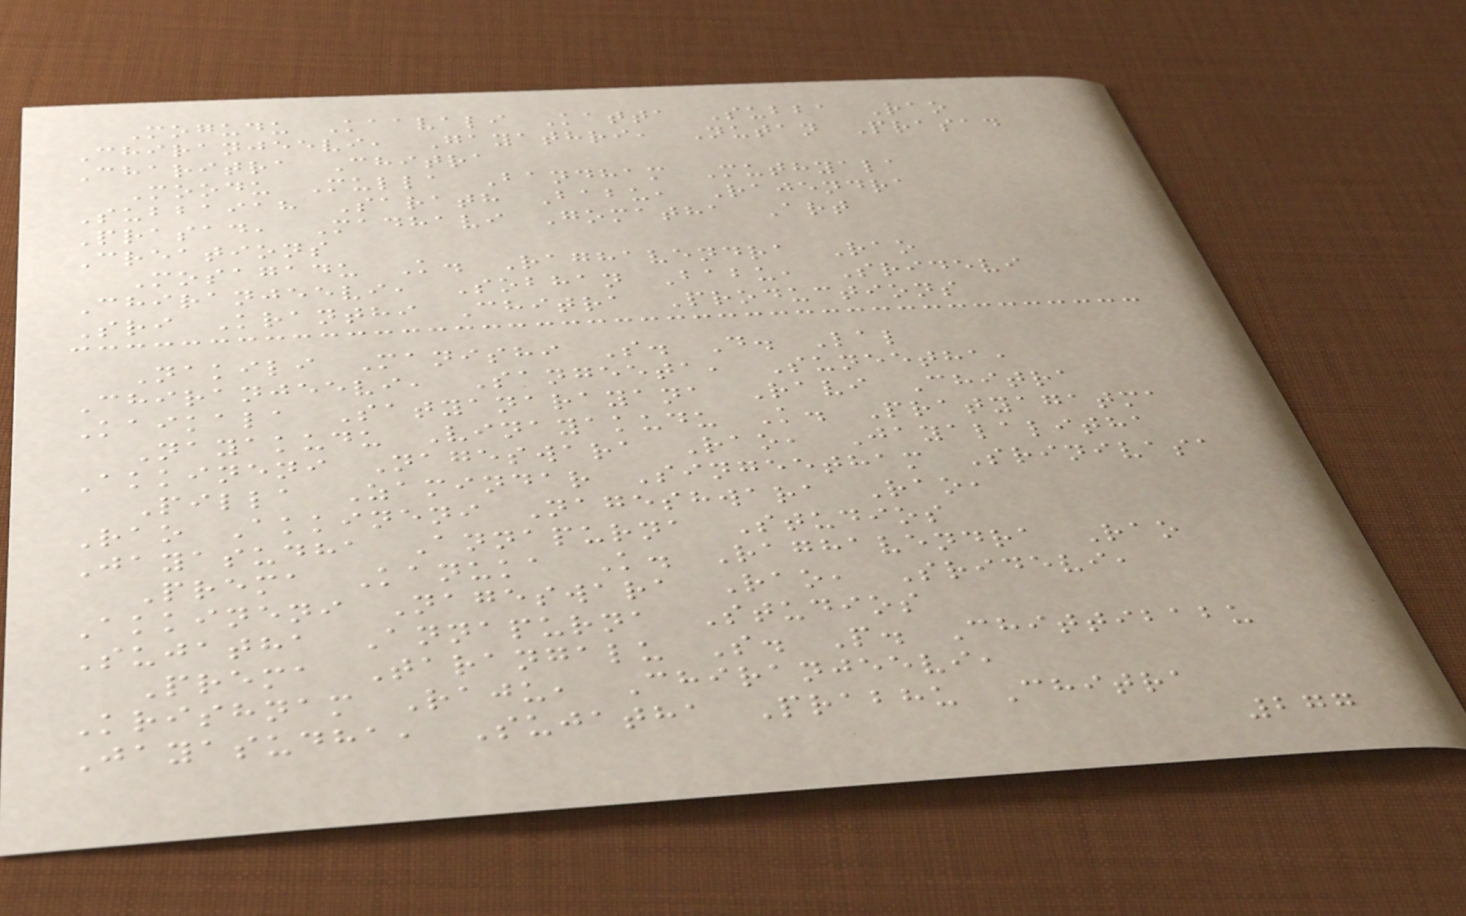Mogudu Kaavali Katta Subba Rao
Chiranjeevi, Gayathri, Nutan Prasad
Charitra Chitra
Moodu Mulla Bandham Muthyala
Subbaiah Sarath Babu, Rajendra
Prasad, Madhavi Gomatha Art
Creations
Mosagadu K. Raghavendra Rao
Chiranjeevi, Sobhan Babu, Sridevi
Sri Kranthi Chitra Productions
Nakili Manishi S. D. Lal
Chiranjeevi, Sangeeta, Suneetha,
Kaikala Satyanarayana Ravi Chitra
Nayakudu Vinayakudu K. Pratyagatma
Akkineni Nageswara Rao, Jayalalitha
Pilla Zamindar Singeetham Srinivasa
Rao Akkineni Nageshwara Rao,
Jayasudha Annapurna Studios
Prema Kanuka K. Raghavendra Rao
Akkineni Nageswara Rao, Sridevi,
Sujatha Annapurna Studios
Prema Tarangalu S. P. Chittibabu
Krishnam Raju, Chiranjeevi,
Jayasudha, Sujatha Prabhu Chitra
277
